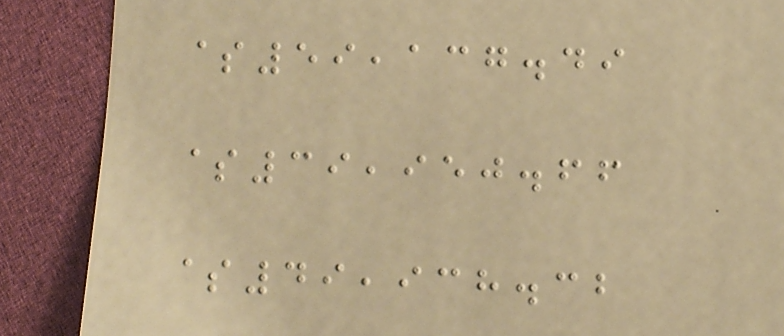$59,137.49
$39,950.66
$49,938.32
